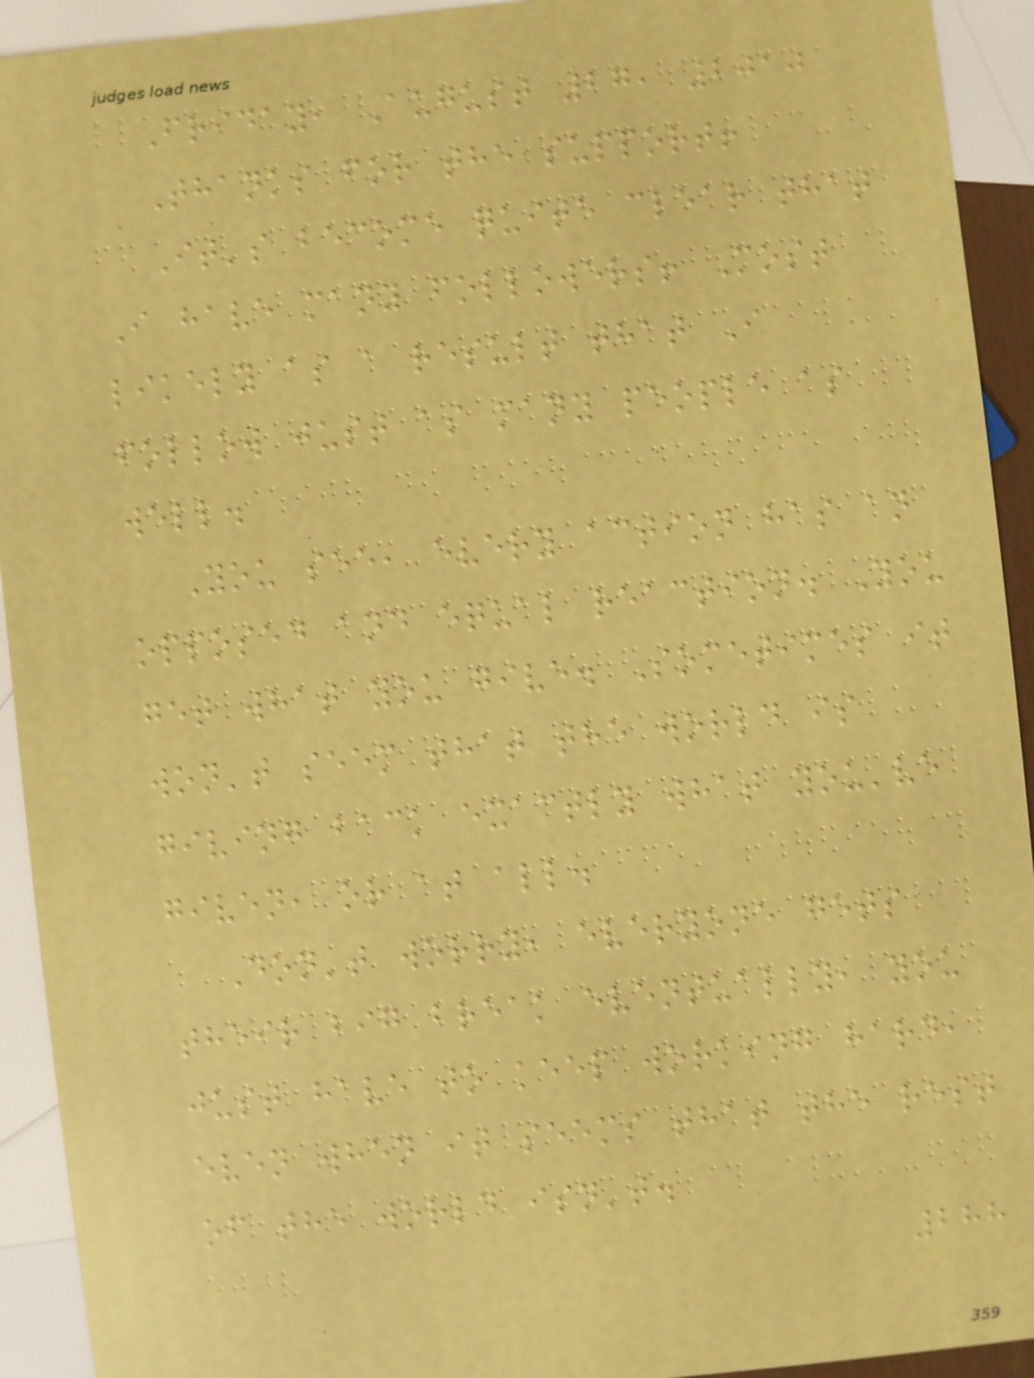Friday, August 27, 2010
Thanks for the support!
It's become quite clear that
I have many followers! Most
likely as a result that I
follow just as many people as
well.
You see, every action has an
opposed and equal reaction. You
get what you give. Sometimes it
won't seem that the world is
giving back exactly what you've
given, or at all.
Don't worry, everyone gets
their big break eventually, you
just have to keep working hard,
even when it seems that the rest
of the world isn't.
288
